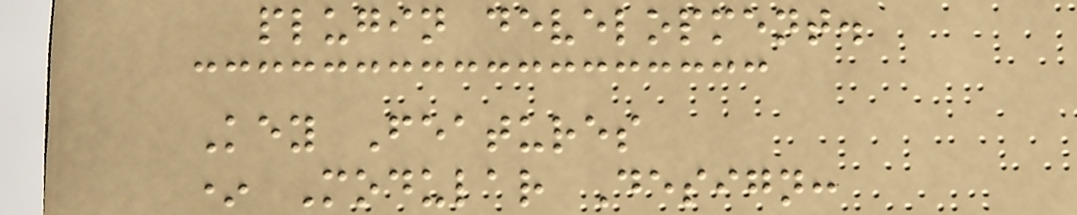plugin development.
Key Features
* Modular Design:
